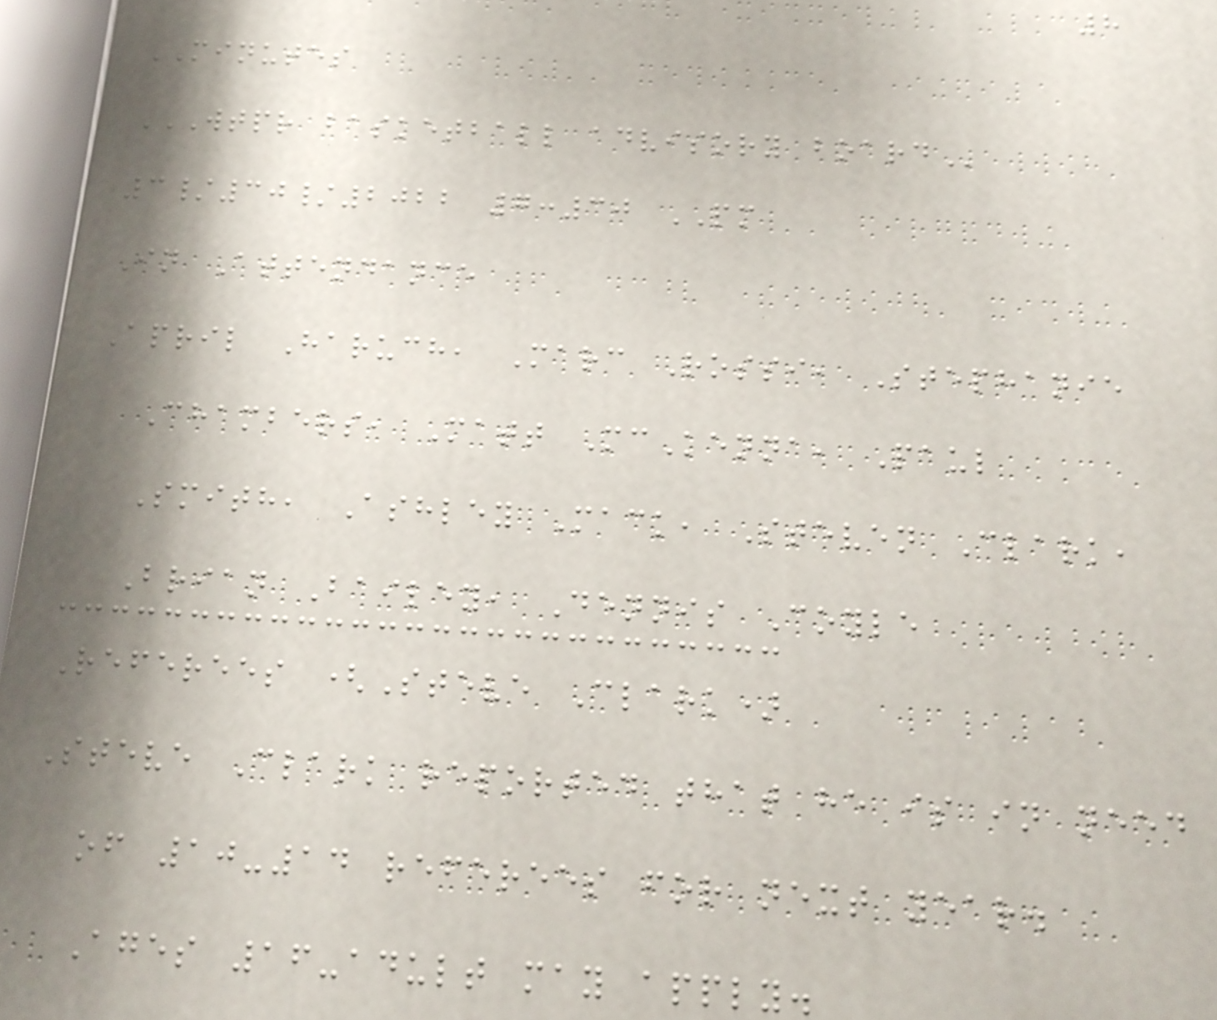8
MINUTES
WTPR BASKETBALL ADVISORY BOARD
3/30/2022 7:30 PM
In Attendance
April Haruch, Marc Rossi, Stephanie
Chambers, Matt McKenna, Paul
Smith, Ashley Mack, Steven Clark,
Brian Bailey, Dennis Coyle
Referees (Steve Clark)
Steve Clark reported that he is in need
of 10-14 referees for next year.
Ages 16-adult may apply.
